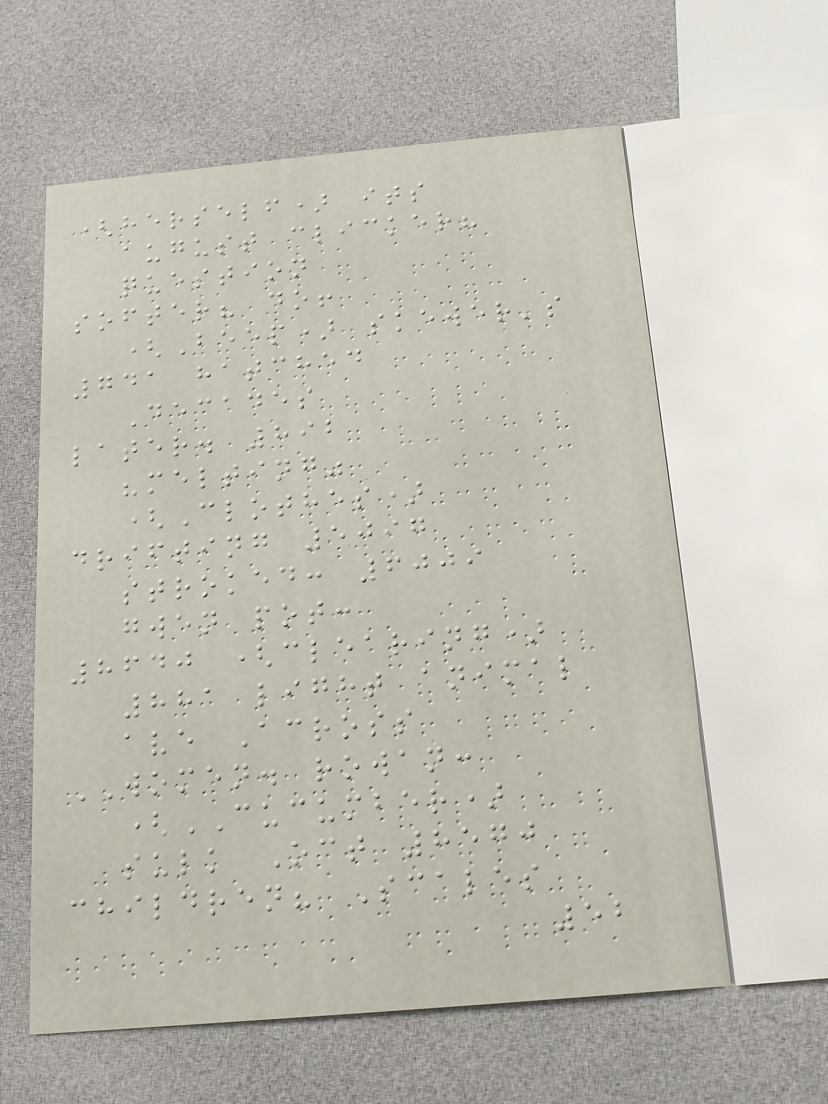(herself) its
august clicker?
question
softer? do!
(Beep) skewer's
741 hatched
Decades
later. 892
"melting"
(Clothes)
drifting 5097
stroked: 6009
gwen pot:
8640 (clearing)
881 light animal
ave Across
WOMEN. rowan:
(CUCUMBER)
sulk Oct 8570
children? Scales
52
